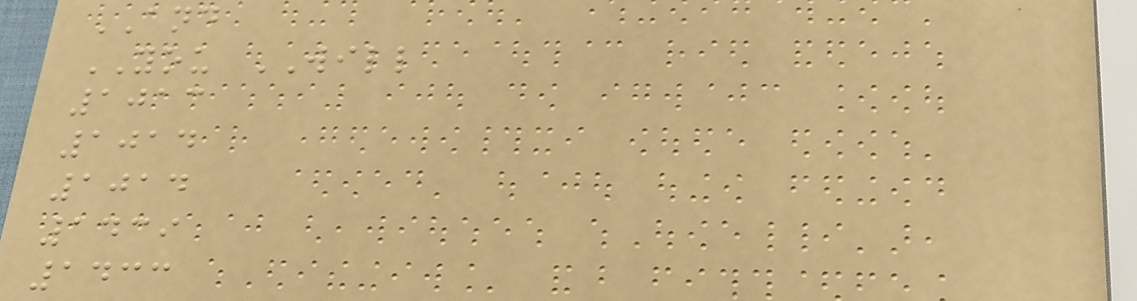AND
YOU WILL
1013
1014
1014
1439
1433
